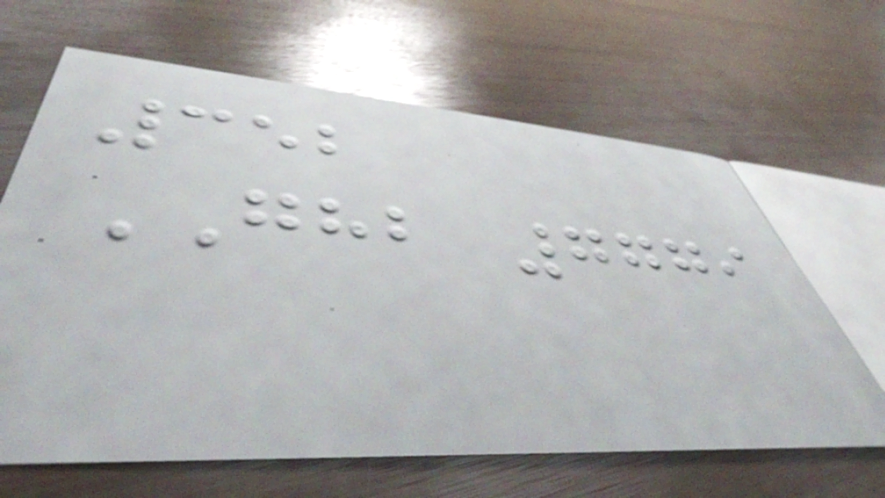352
GHB 7779
